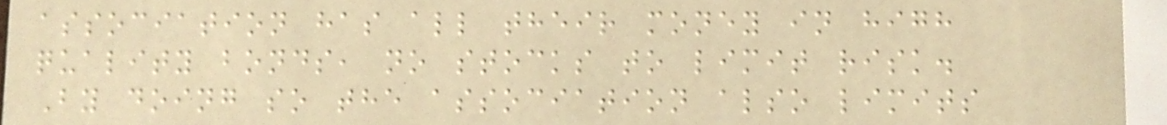association has all their money in high
quality bonds, no stocks to limit risk.
By doing so the association also limits
